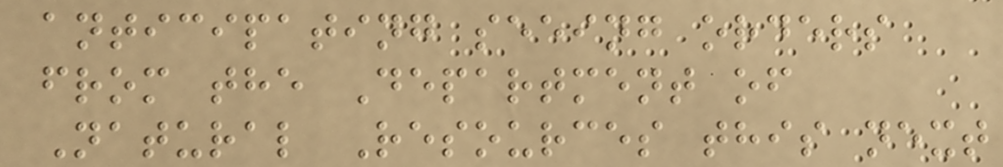anticipating seeing orders
from the Department of
Natural Resources this next
